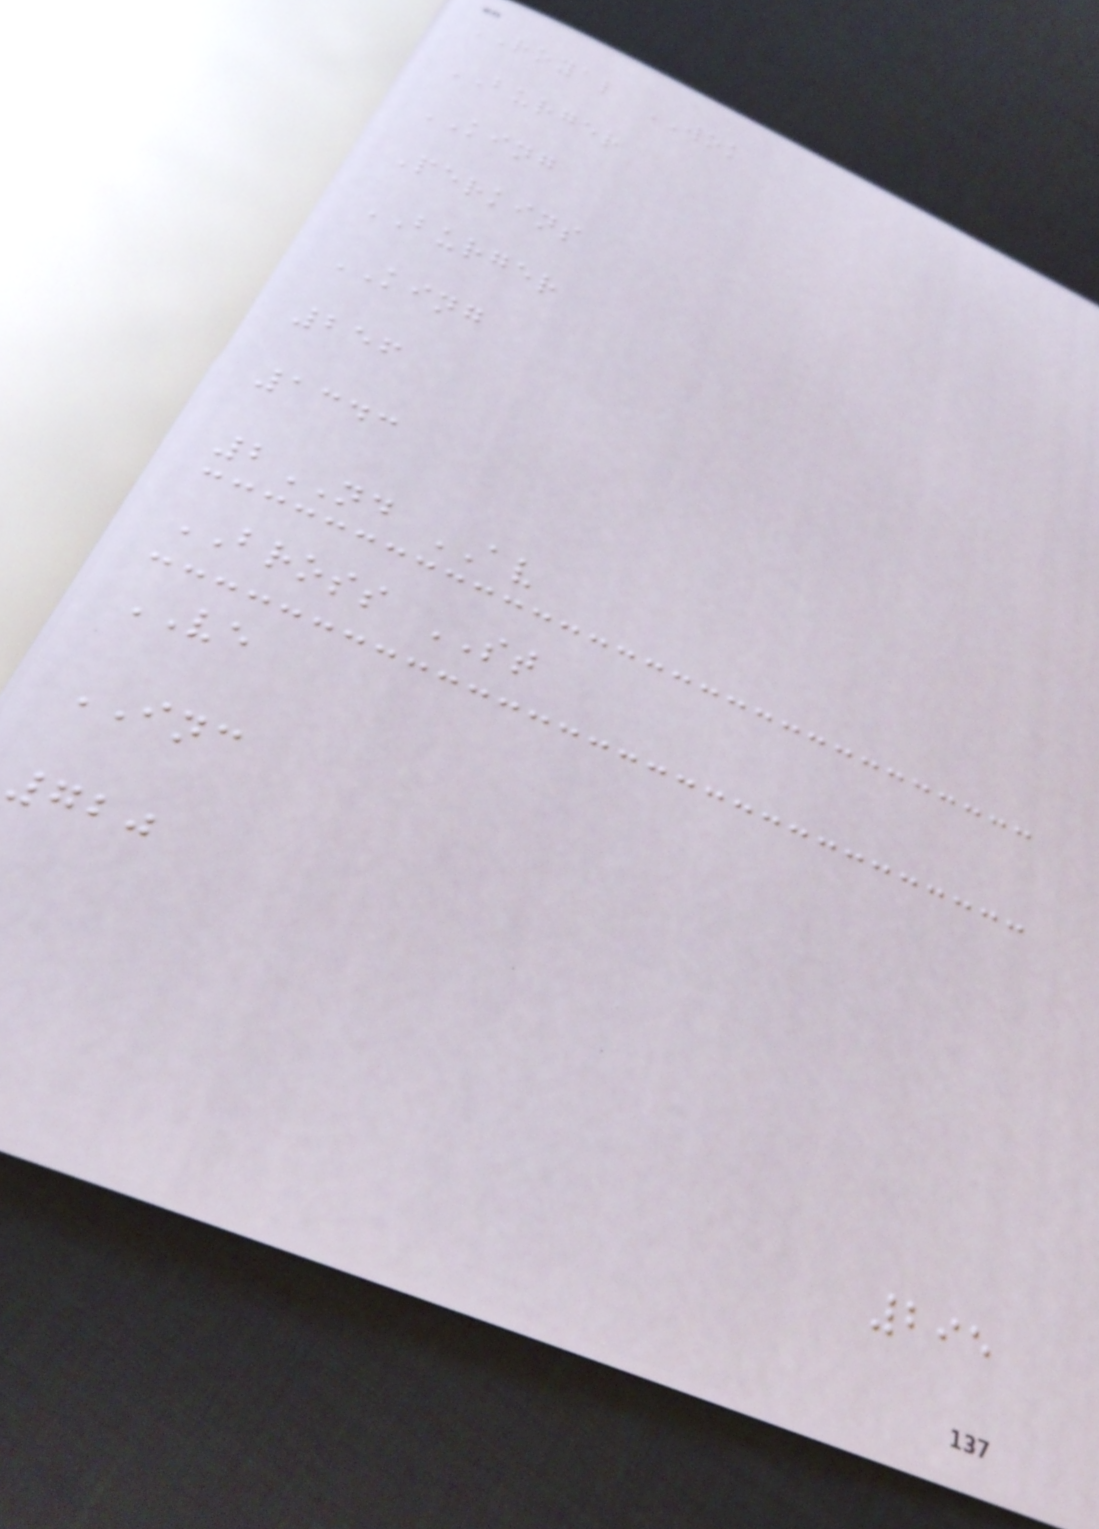ROYAL WOK
BURGER
KING
Perkins
BURGER
KING
256
1343
2ND AV
BROSS ST
VE
INC
720
295
